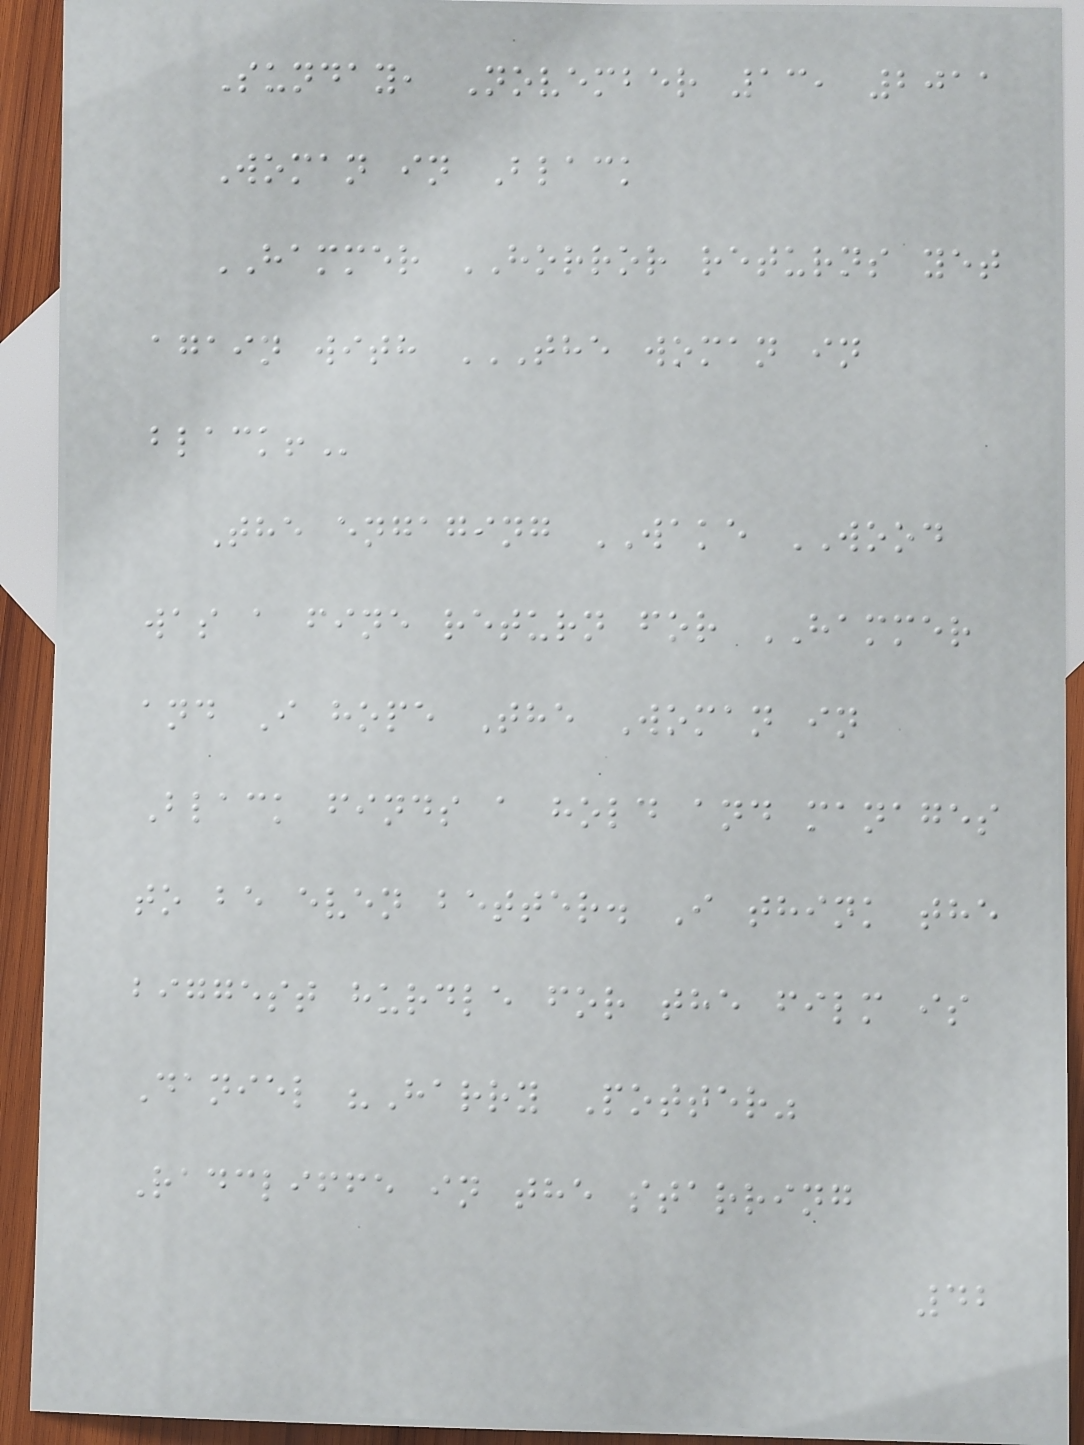Sunday, November 13, 2011
Woman in Black
HAMMER HORROR returns yet
again with THE WOMAN IN
BLACK!
The engaging WAKE WOOD
was a fine return for HAMMER
and I hope The Woman in
Black finds a hold and manages
to be even better. I think the
biggest hurdle for the film is
Daniel "Harry Potter"
Radcliffe in the starring
42
